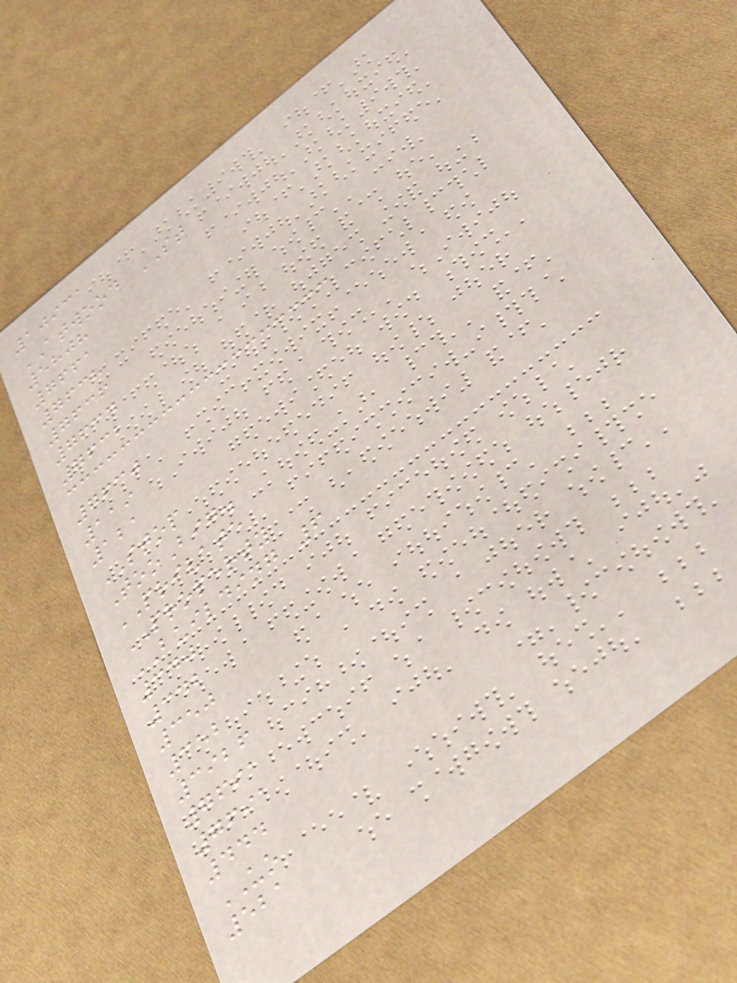10931
ATWOOD ST
5808
7661
7638
7636
7634
7632
7630
119
121
STOP
TooBig.
PRIVATE
PROPERTY
BUILDING 6
340
342
350
352
3926
7691
7691
444
UO
521
